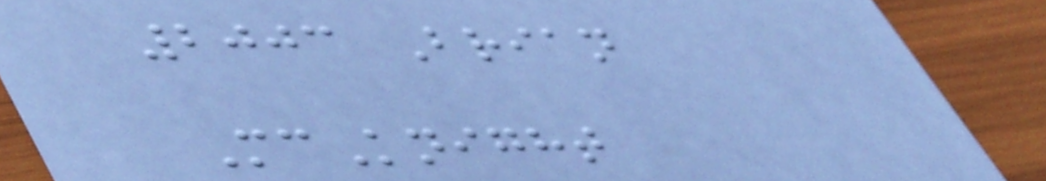2003 Brian
McKnight
